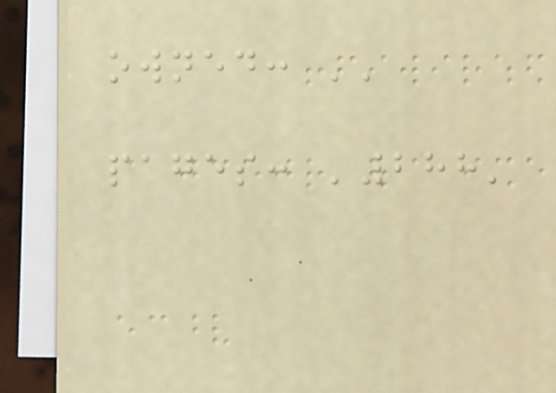owned: ''
pages: '288'
